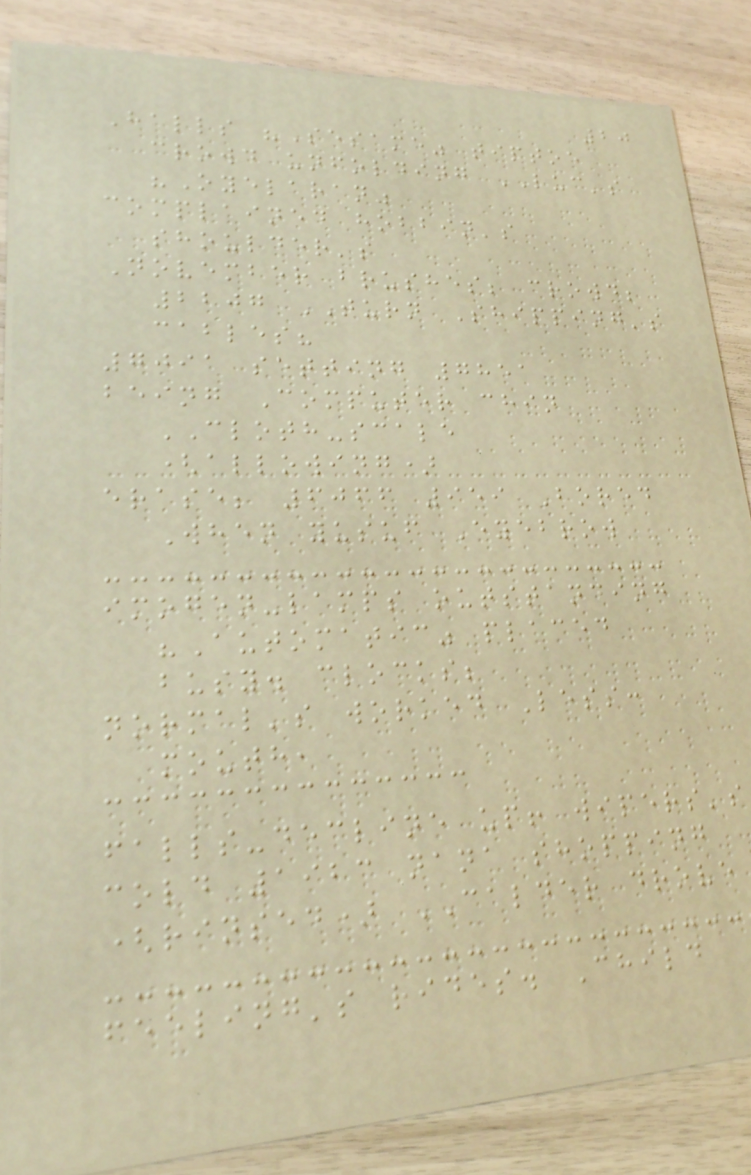20
Halls "Sesame" tiptoe
crowd unfolding LUC's
"Oyelaran"
complained hobbin's
shoulder's
November brushes; crowd;
2207 TURN Shipping's
cables?
7091 setting 7851
being Computer chin
CLOTH-scale
(allowing)
erase; 6066 959 Bored
When yusuf Eyebrow
imogen-lamps outstanding
"Automatic" placed
busy. clocks;
normal's worked Less:
mouth,
falls-decline up! wipers's
cold 1923 nana shopping
(rinsed) CALDER drove
feeling's rides. Child
